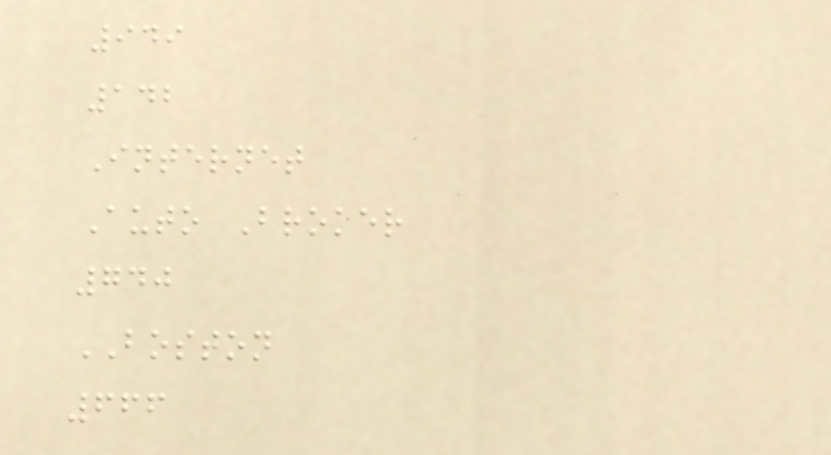949
142
Internet
Auto Broker
740
BOSTON
666
